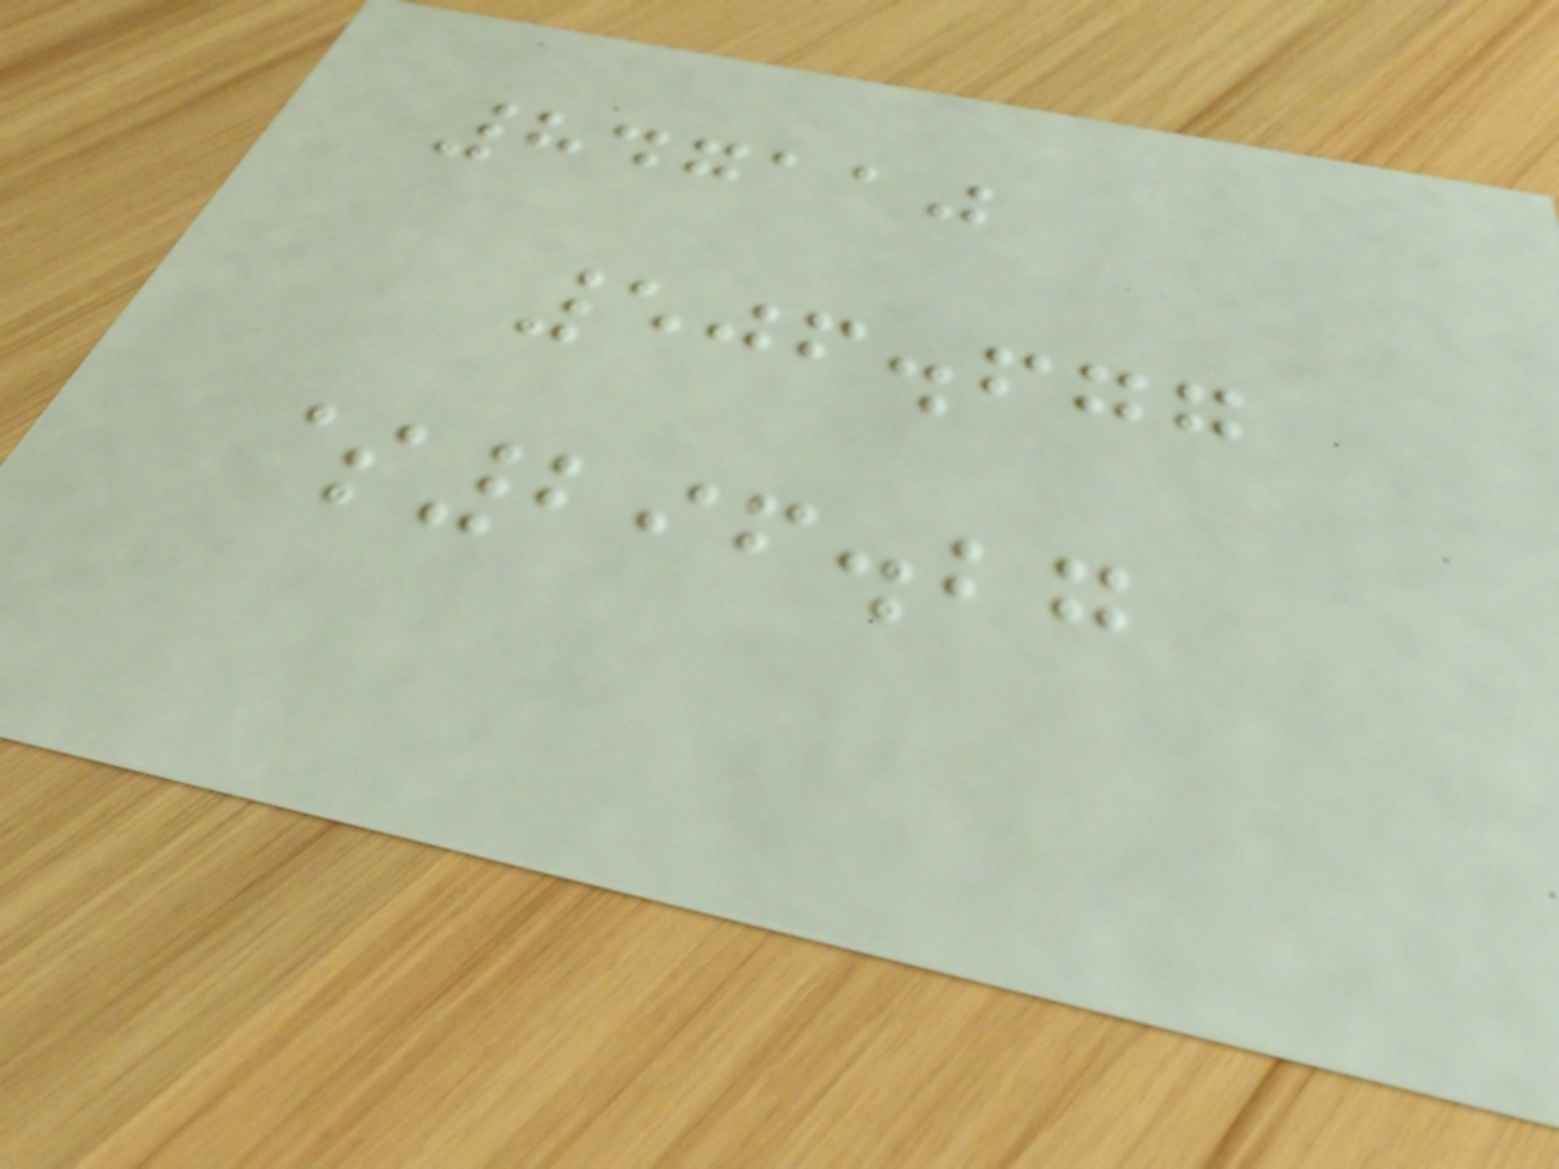847110
506.677
$296.27
